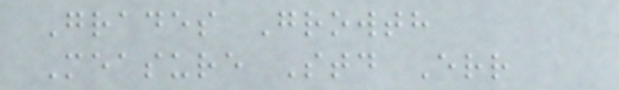Grades Growth
Measure Std Err
